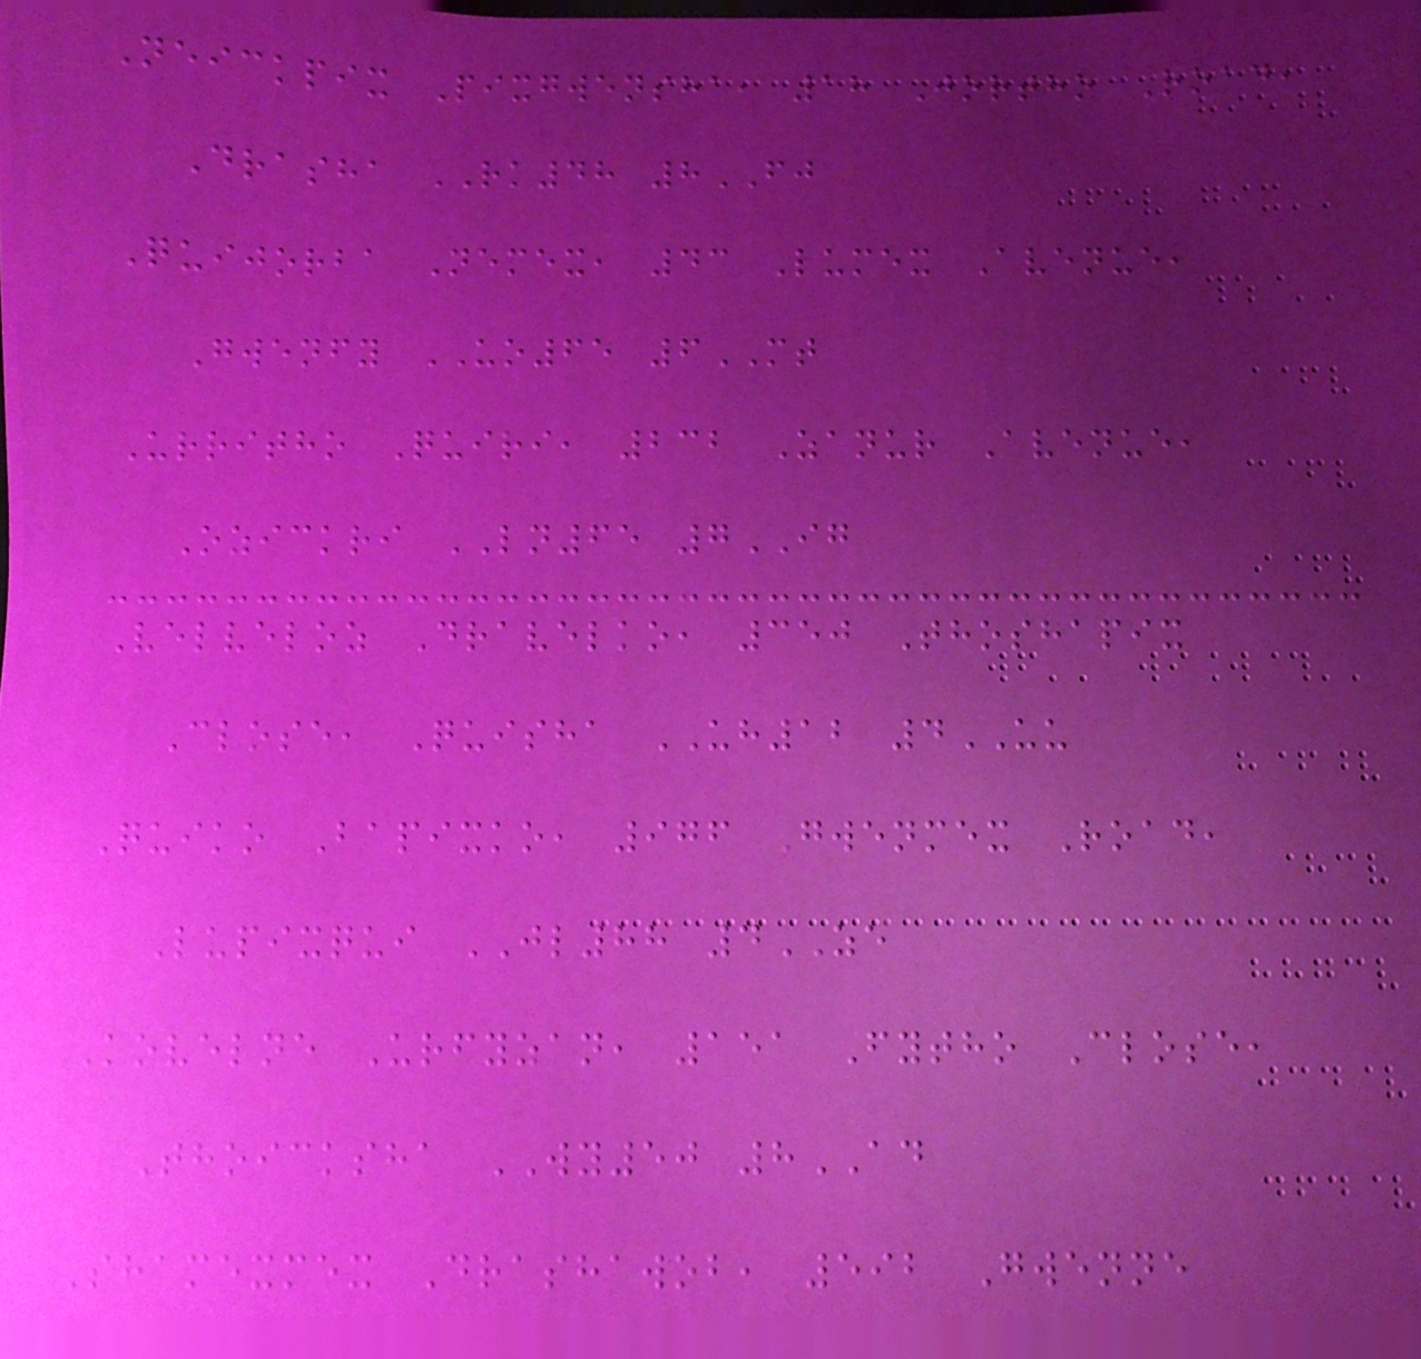Neickpix Pixgwensha, 18 Jortho Road,
Drasha RK48 8FJ
Quijorba Nemex, 43 Lumex Avenue,
Gwenfy UO65 6MT
Urritho Quiri, 232 Zanur Avenue,
Ozickri LN65 7IG
Velveloz Dravelko, 350 Thoshapix
Close, Quisha UH12 4UU
Quiko Bapixko, 976 Gwenmex Road,
Lupixqui JL88 4ZE
Kovelne Urfyzan, 151 Fytho Close,
Thoicksha WY50 8AD
Shamexmex Drashawob, 592 Gwenne
